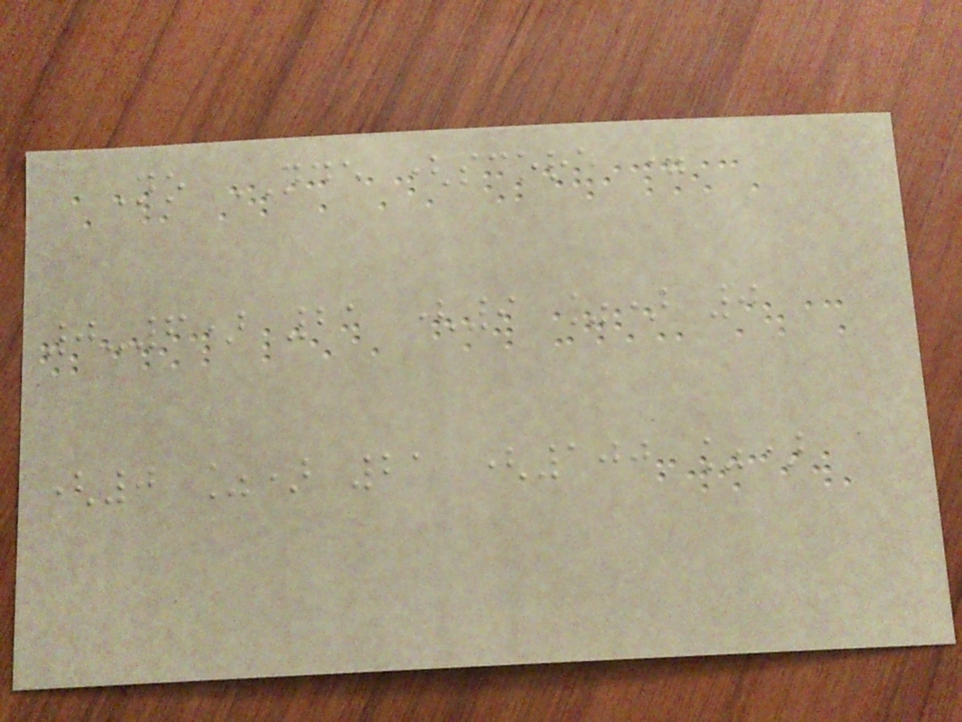No NDE (score =
0-6) 21 (9 %) 0
(0 %) 21 (100 %)
